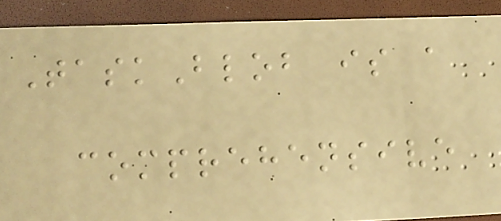TaskBlob is a
comprehensive
